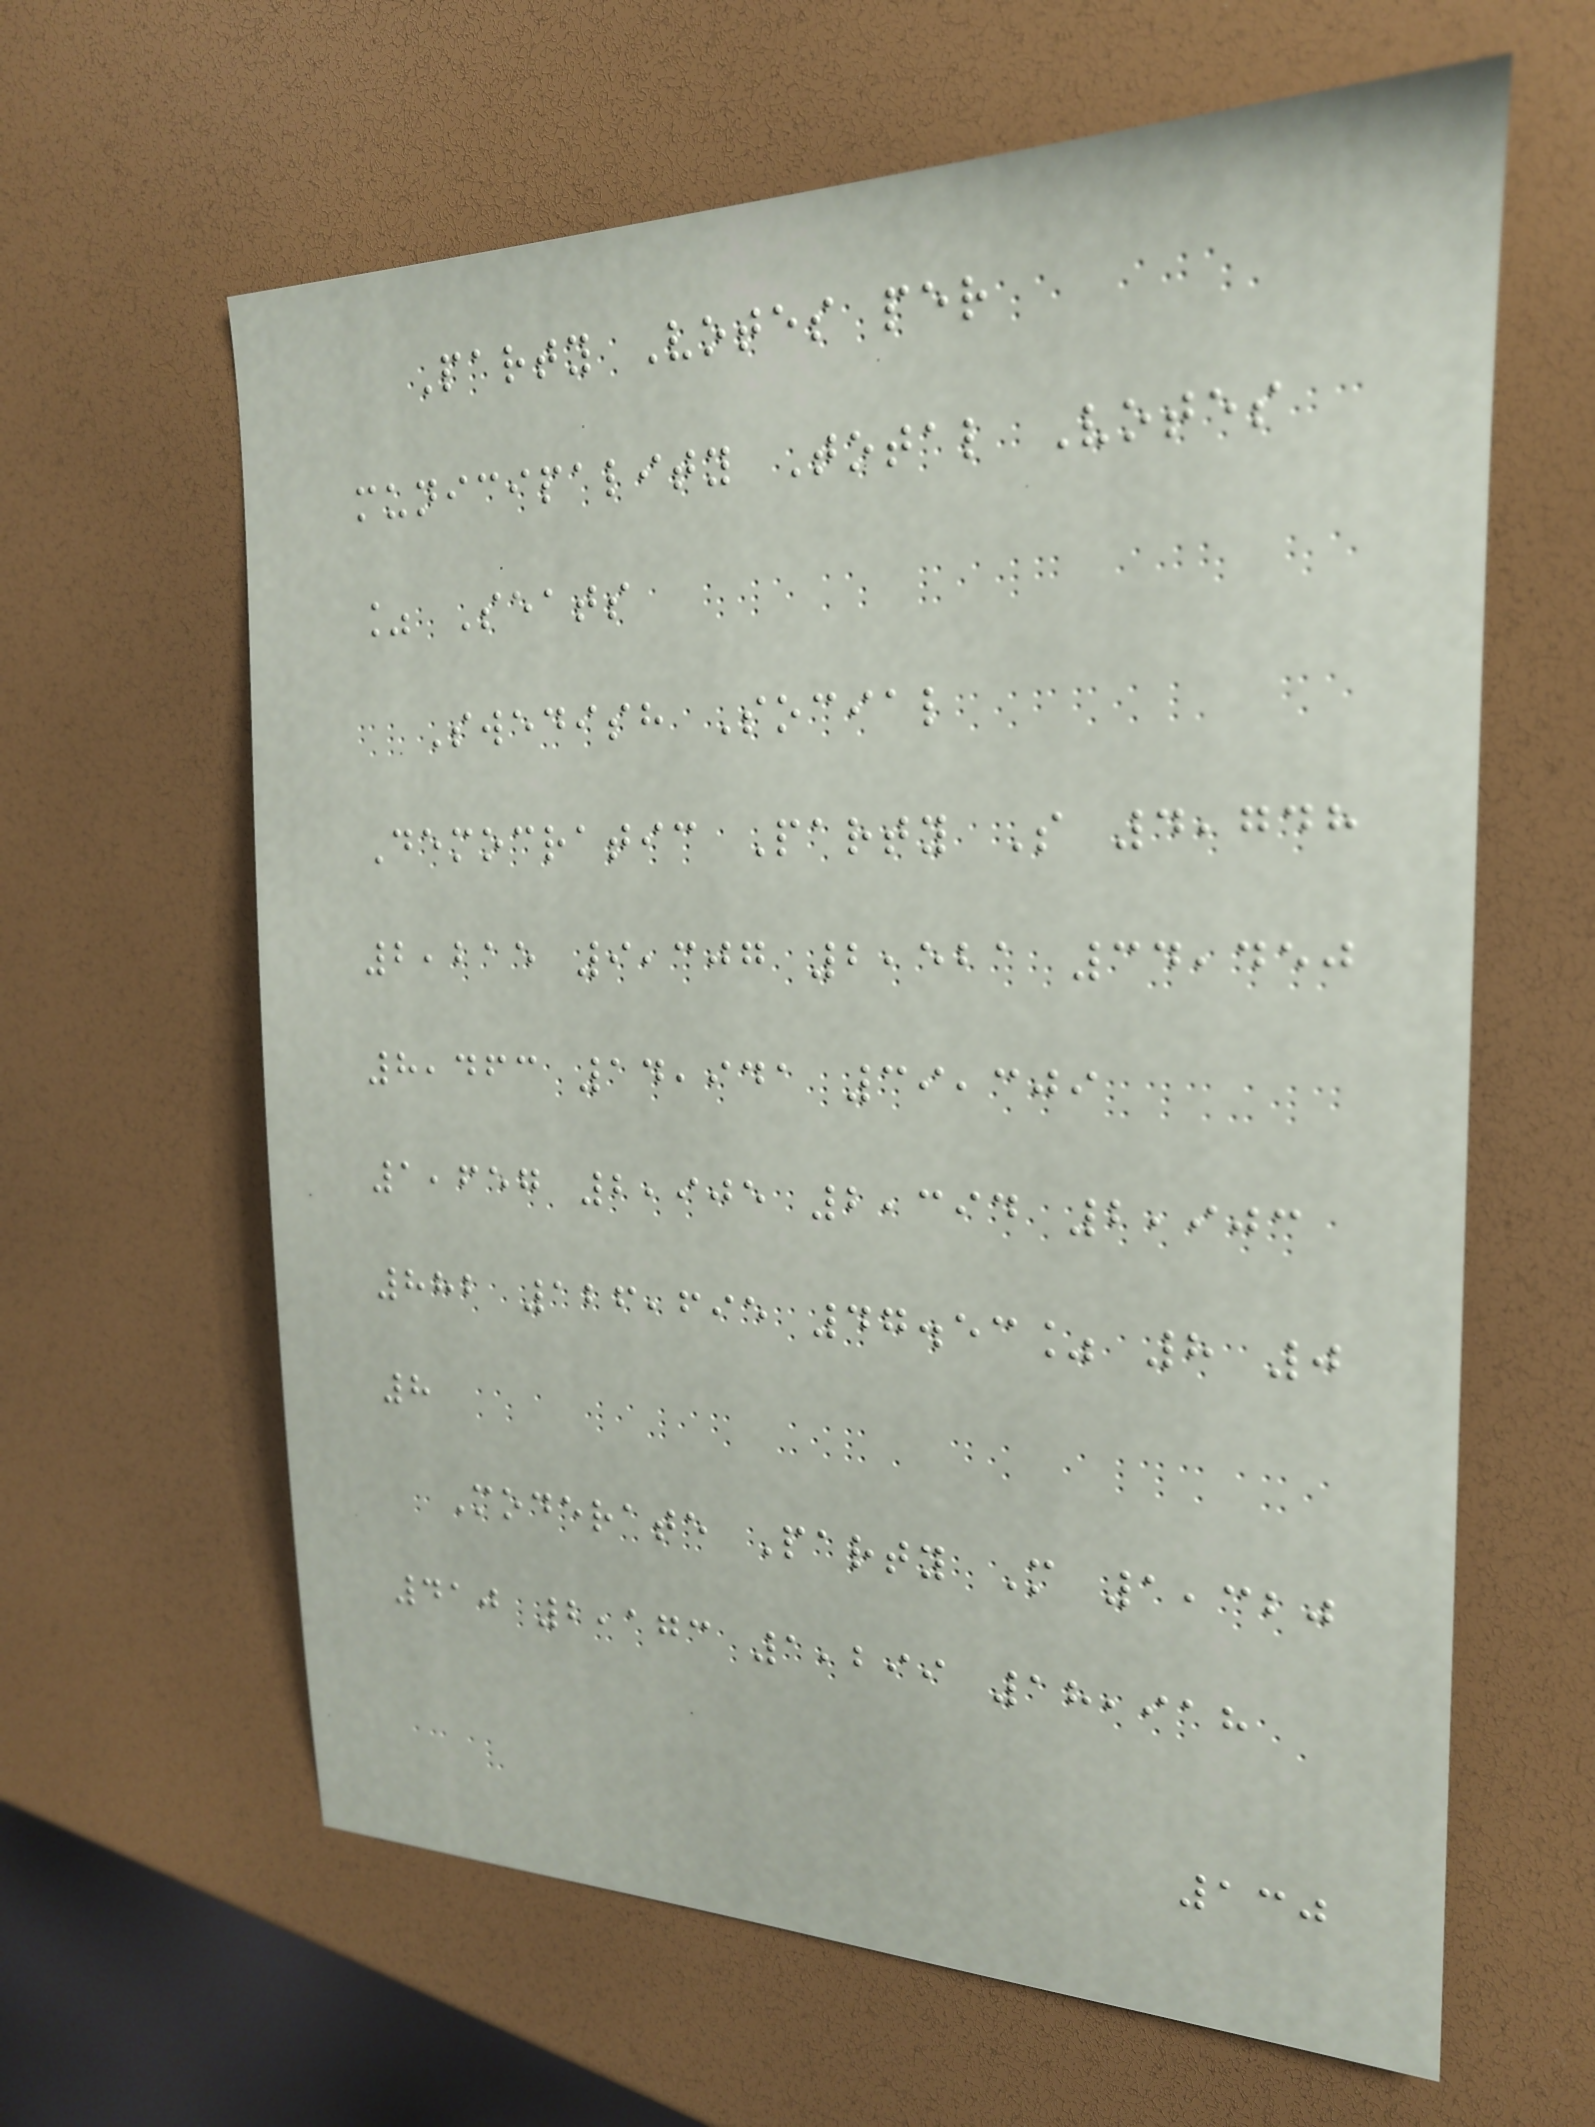Party Votes per
municipality Total Votes
% Seats
Swedish Social
Democratic Party S 4,748
2,215 9,307 2,521 34,450
8,463 14,941 39,309
1,657 2,905 2,394 2,903
882 126,695 47.53% 8 0
8
Moderate Party M 1,320
410 2,173 1,299 18,918
130
